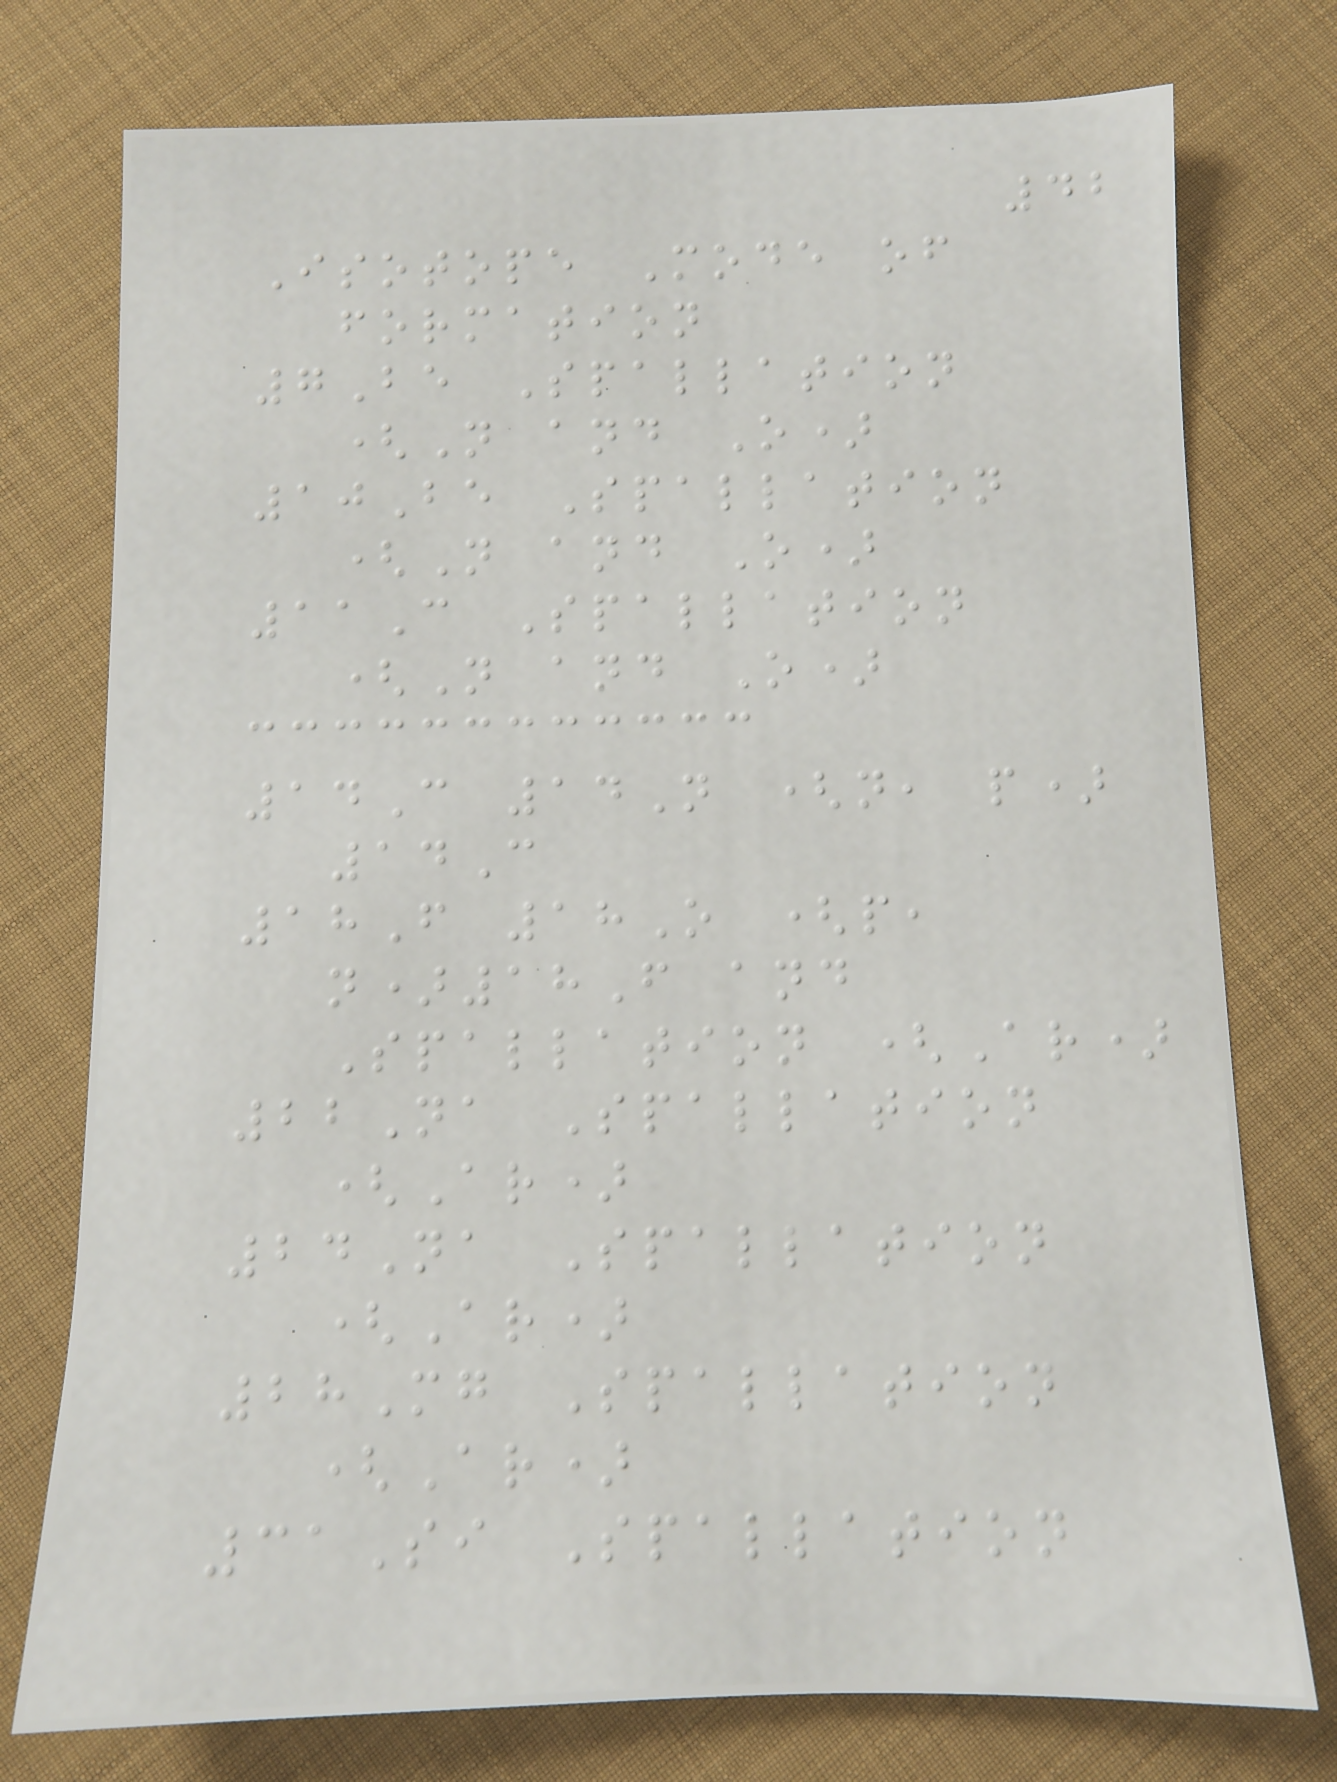42
Isotope Mode of
formation
7Be Spallation
(N and O)
10Be Spallation
(N and O)
11C Spallation
(N and O)
14C 14N (n, p)
14C
18F 18O (p,
n)18F and
Spallation (Ar)
22Na Spallation
(Ar)
24Na Spallation
(Ar)
28Mg Spallation
(Ar)
31Si Spallation
